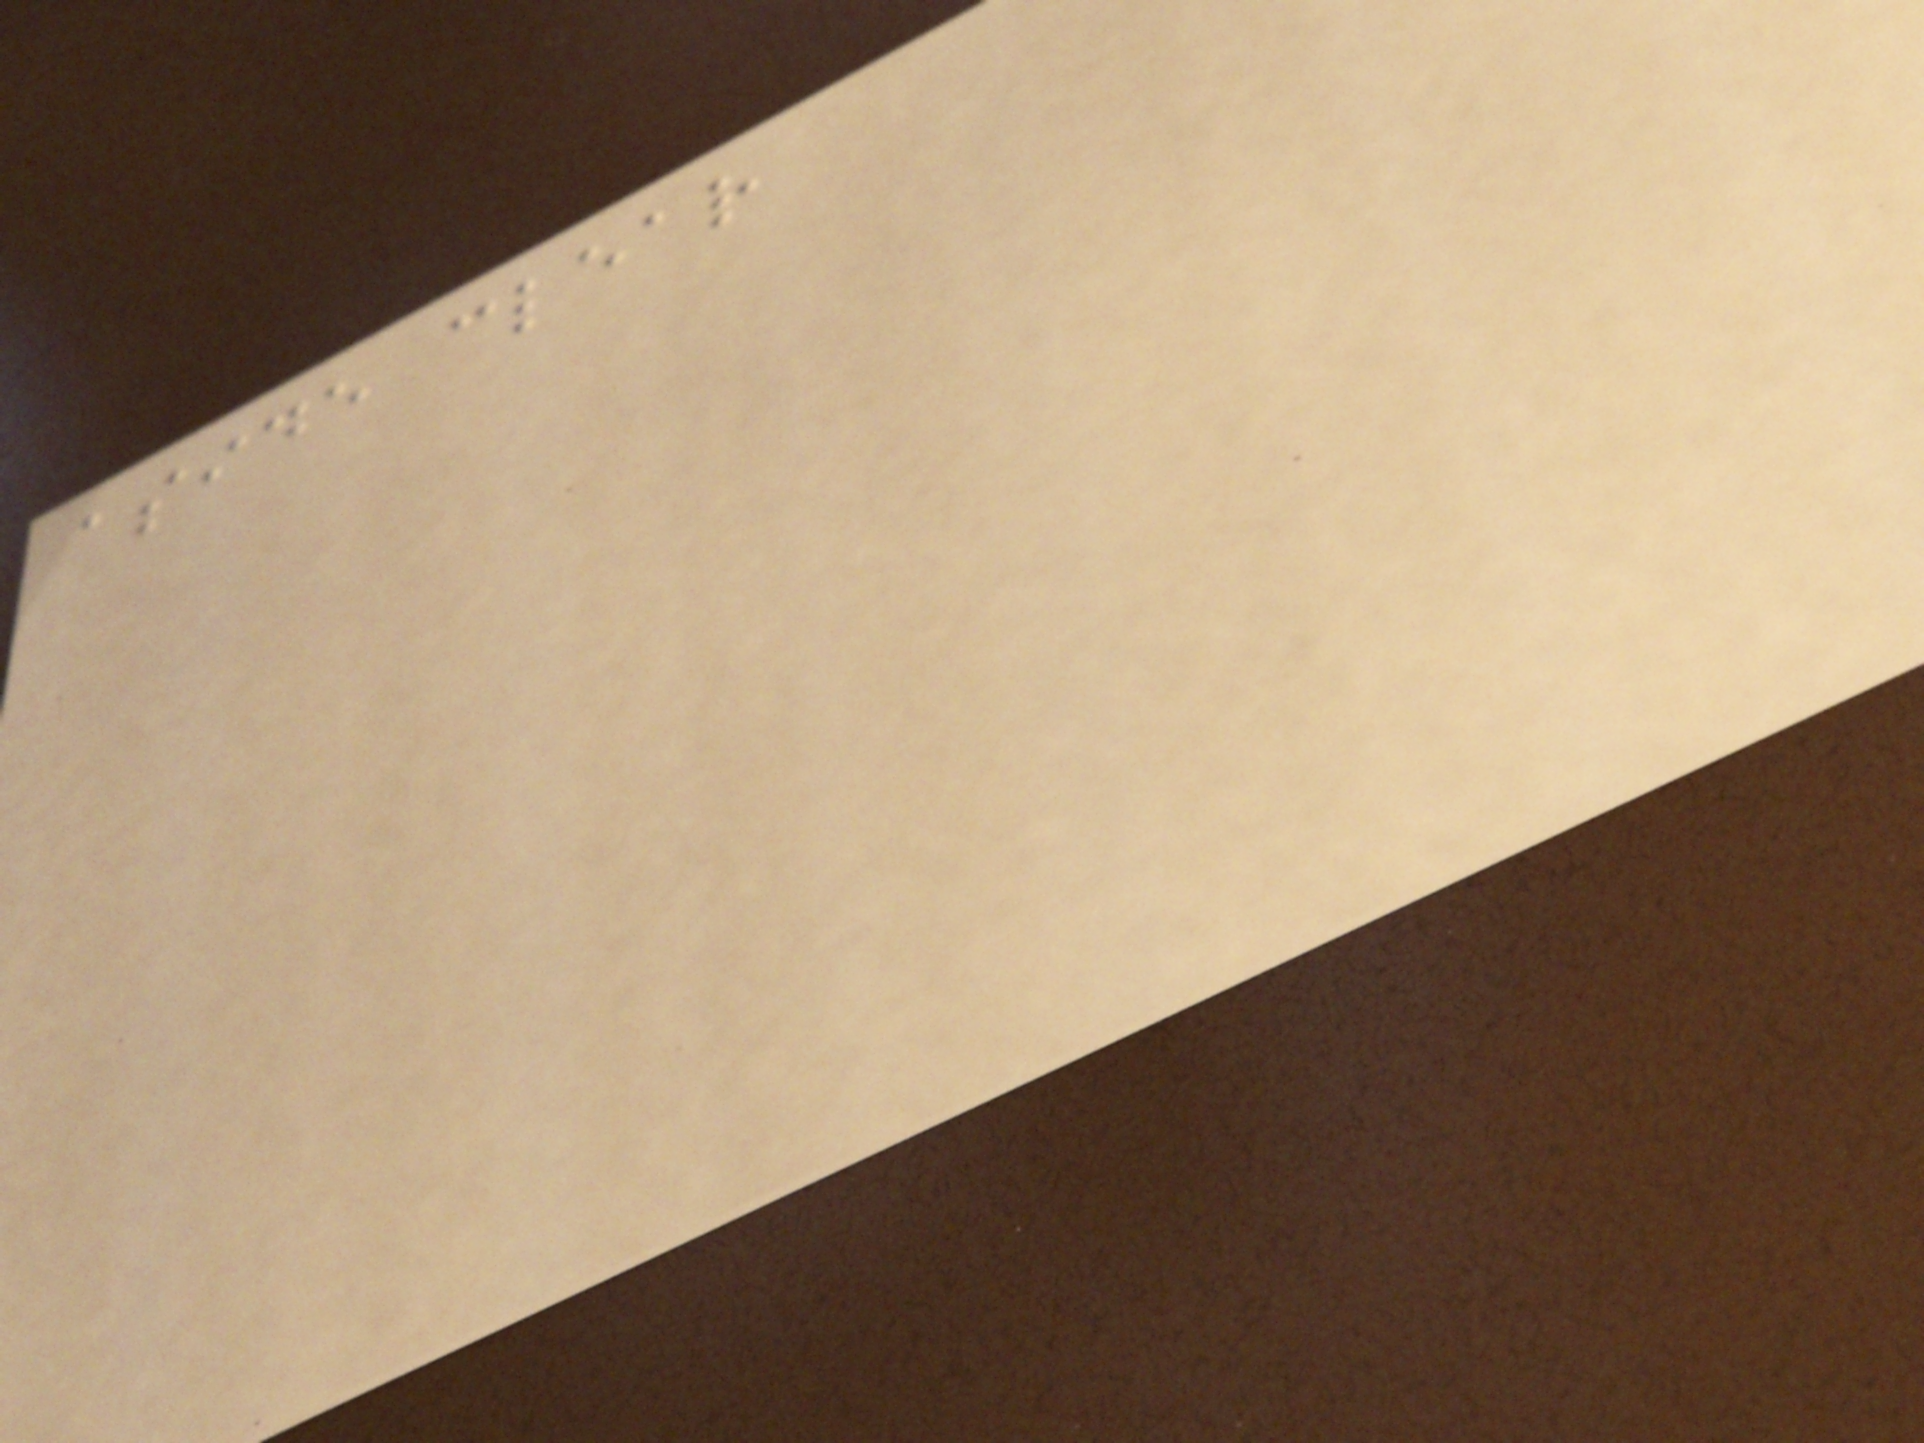aside clear
